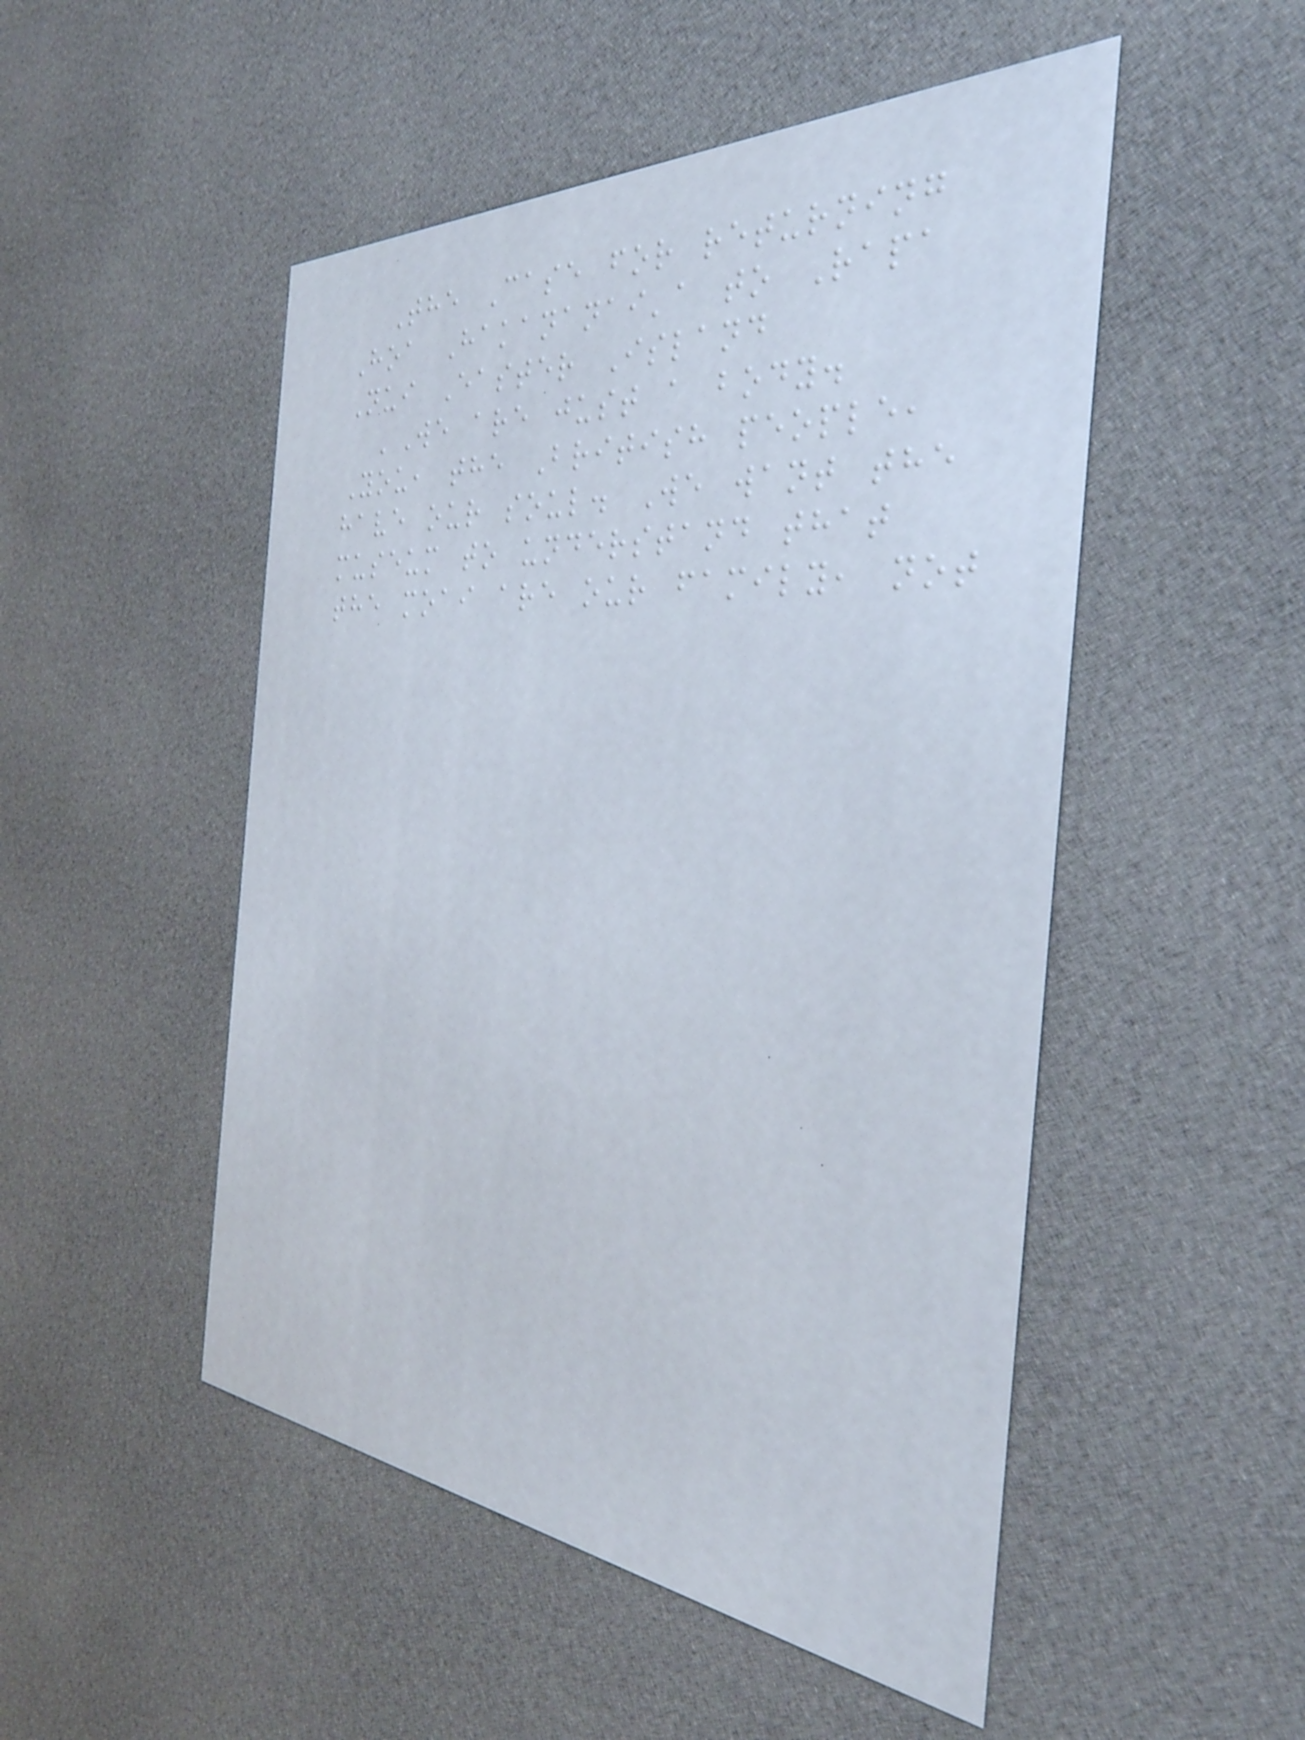The Case for returning
Hoa Hakananai'a to Rapa
Nui Easter Island
'We are just a body.
You, the British people,
have our soul. We want the
museum to understand that
the moai are our family, not
